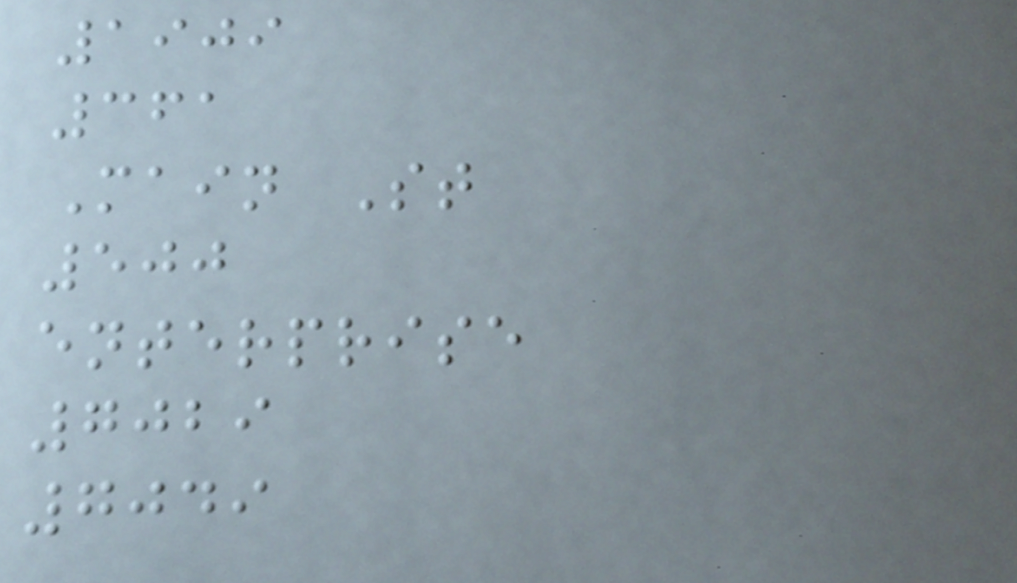1909
361
Main St
500
enterprise
7029
7049
